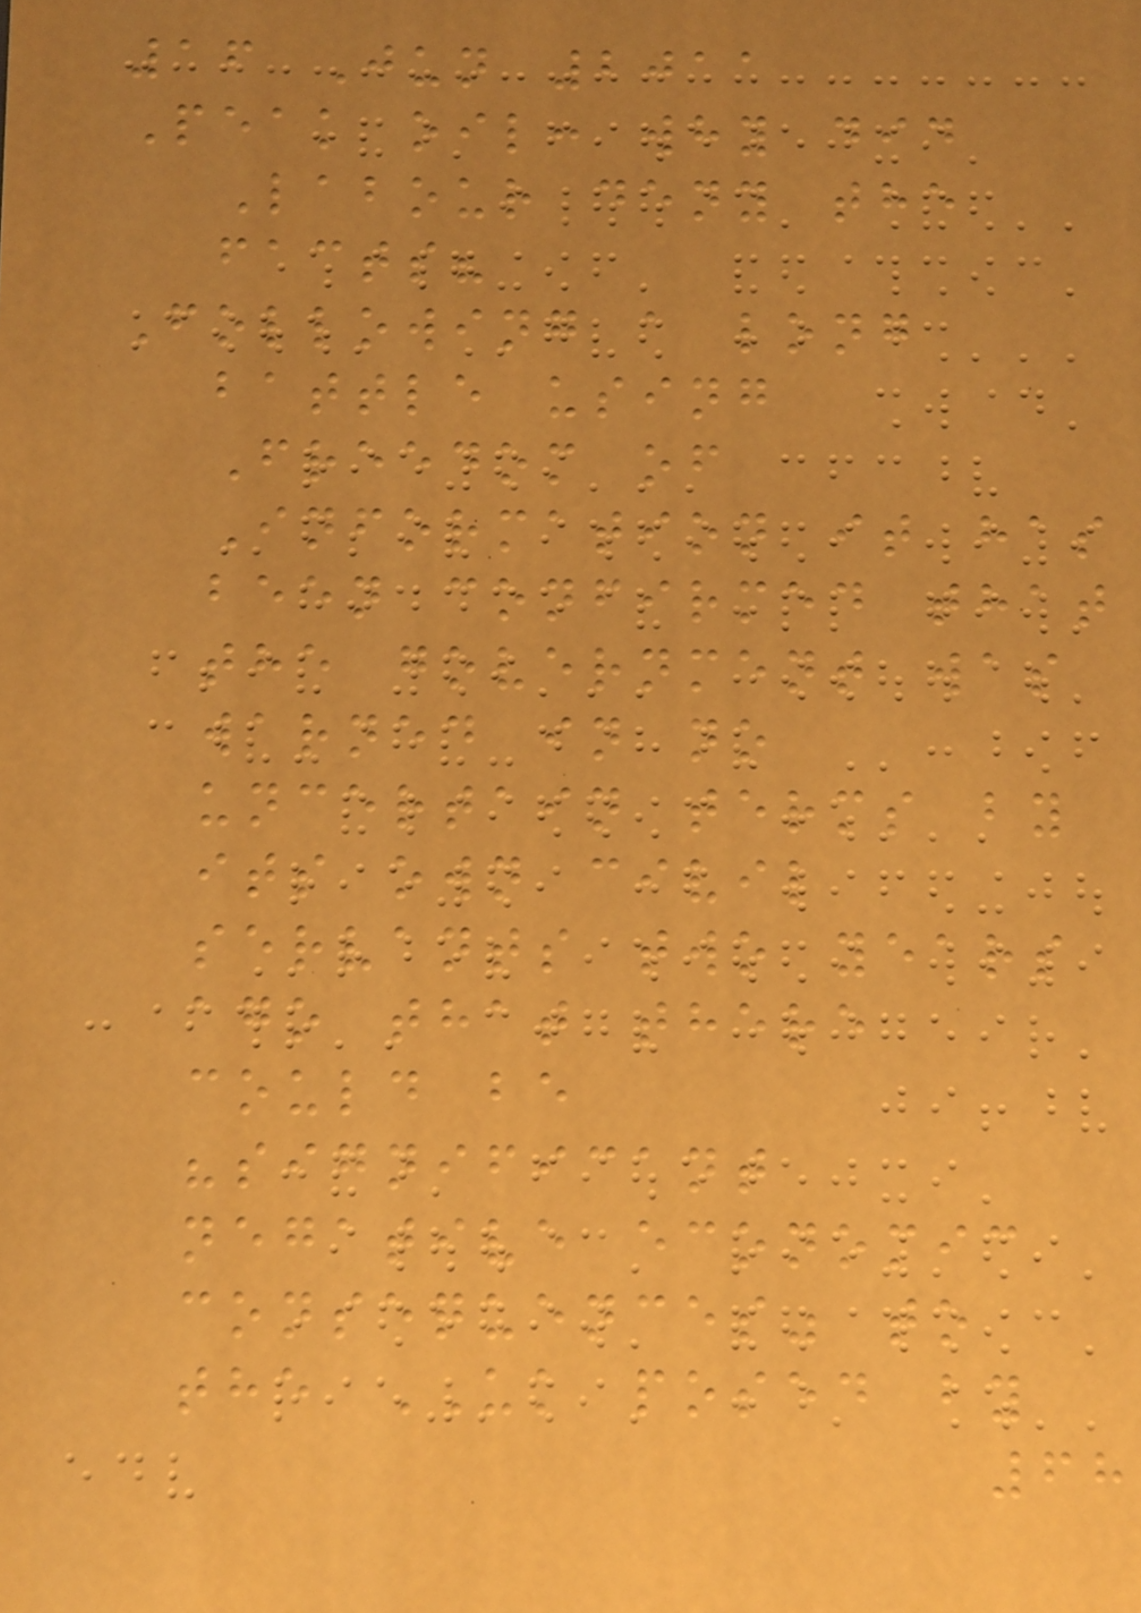16 Jun 2011
Peak oil: why did
Labour deny the
facts?
Following a long
battle using
Freedom of
Information it has
been confirmed that
the government was
warned in no
uncertain terms by
its own civil
servants two years
ago that there
could be
"significant
negative economic
consequences" to
the UK posed by
68
